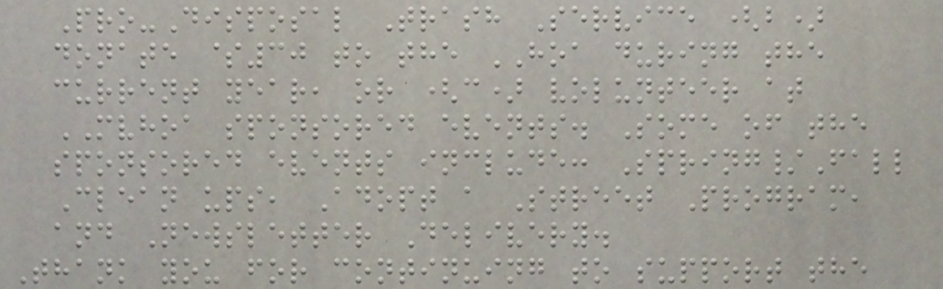Pro-Disposal Trash Service (b)
donate $30 to the HOA during the
current year, or (c) volunteer at
MVHOA sponsored events. Some of the
sponsored events include: Spring/Fall
Clean ups, Adopt a Street Program,
and Newsletter Delivery.
Thank you for continuing to support the
